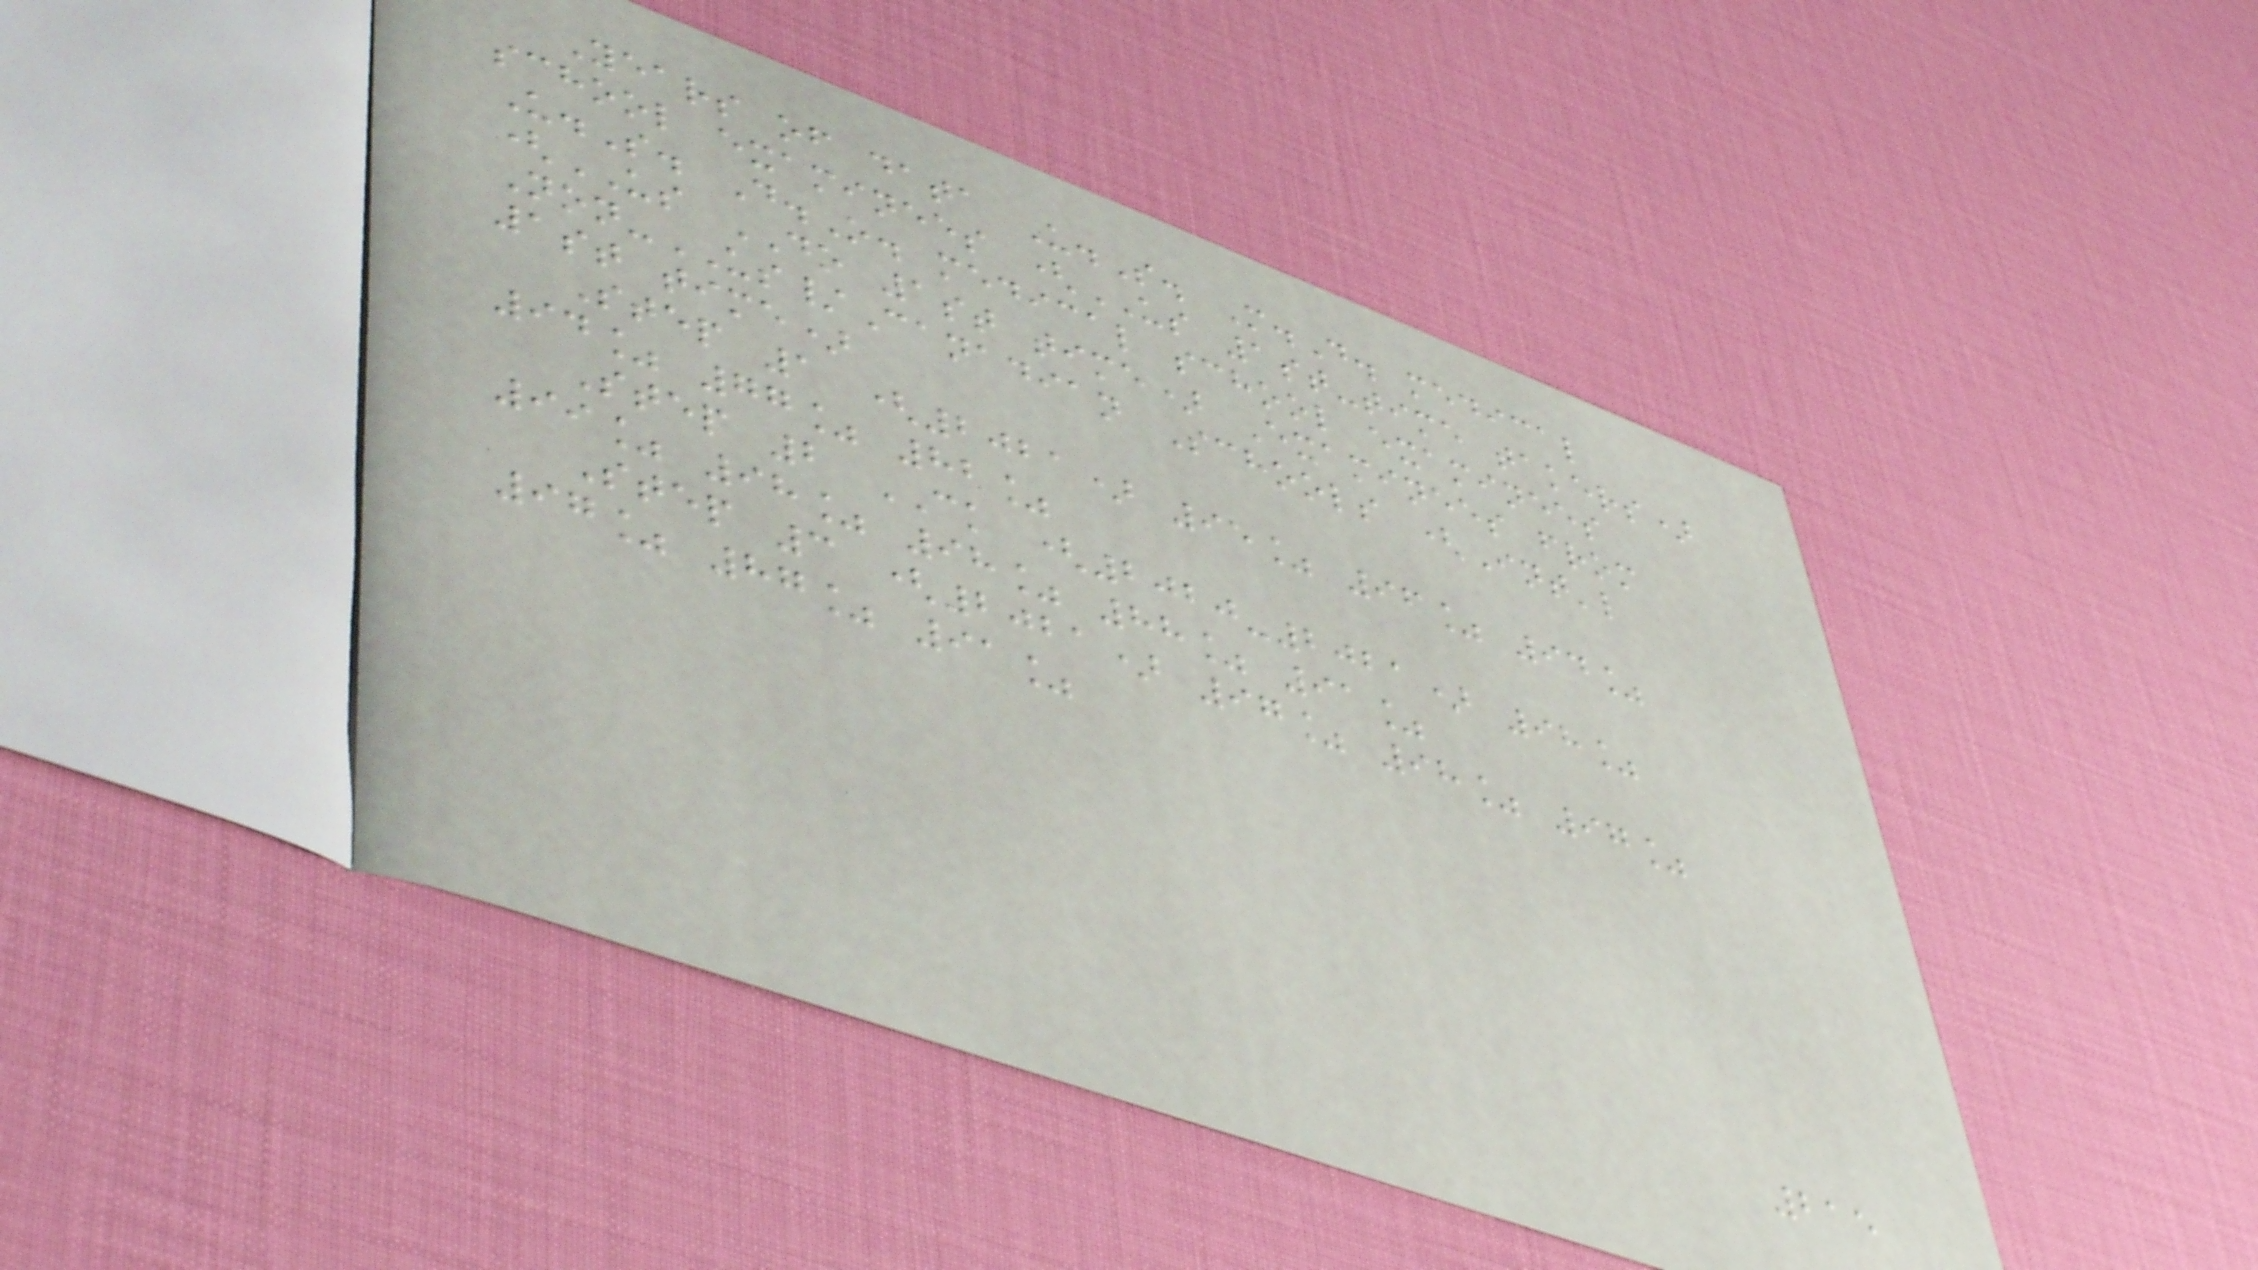Years of data U.S. M.D. medical
school examinees (US 1st-time takers)
U.S. D.O. medical school examinees
(US DO 1st time) Examinees from
Non-US/Canadian Schools (Int'l
1st time)
Step 1 (2021) 95% 96% 94%
94% 77% 82%
Step 2 CK (2020-2021) 98%
99% 98% 98% 88% 91%
Step 3 (2021) 97% 98% 97%
97% 87% 91%
215
